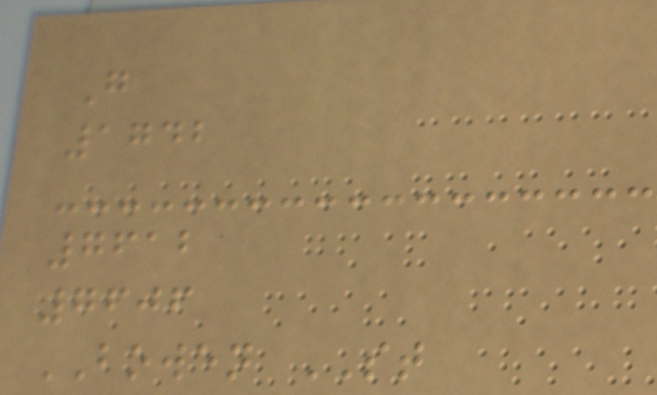G
1742
7612
7606
BOWEN ST
